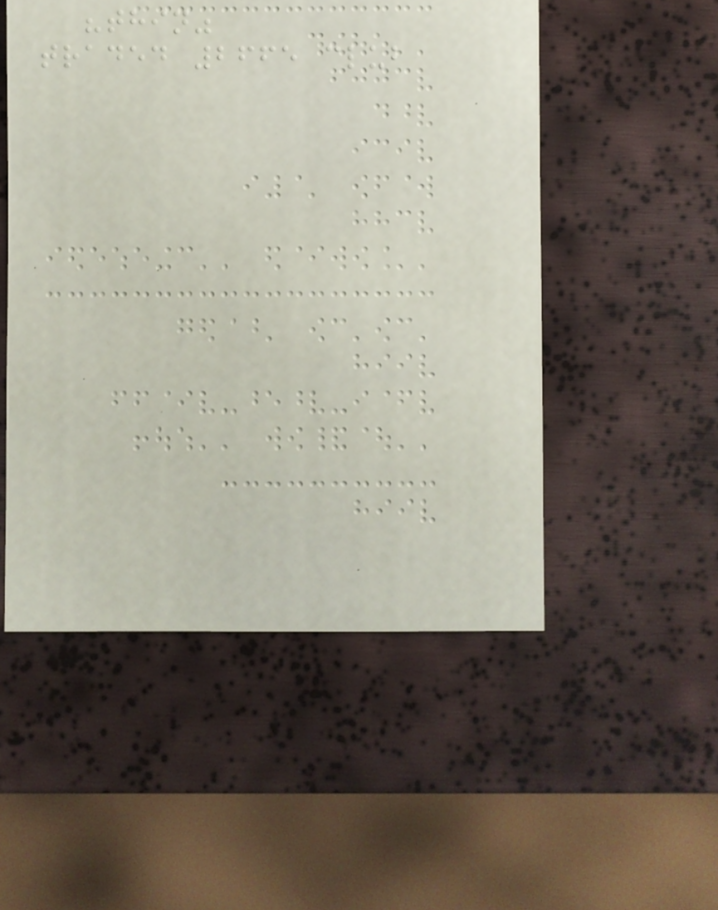"thin"
traded 2665 club
